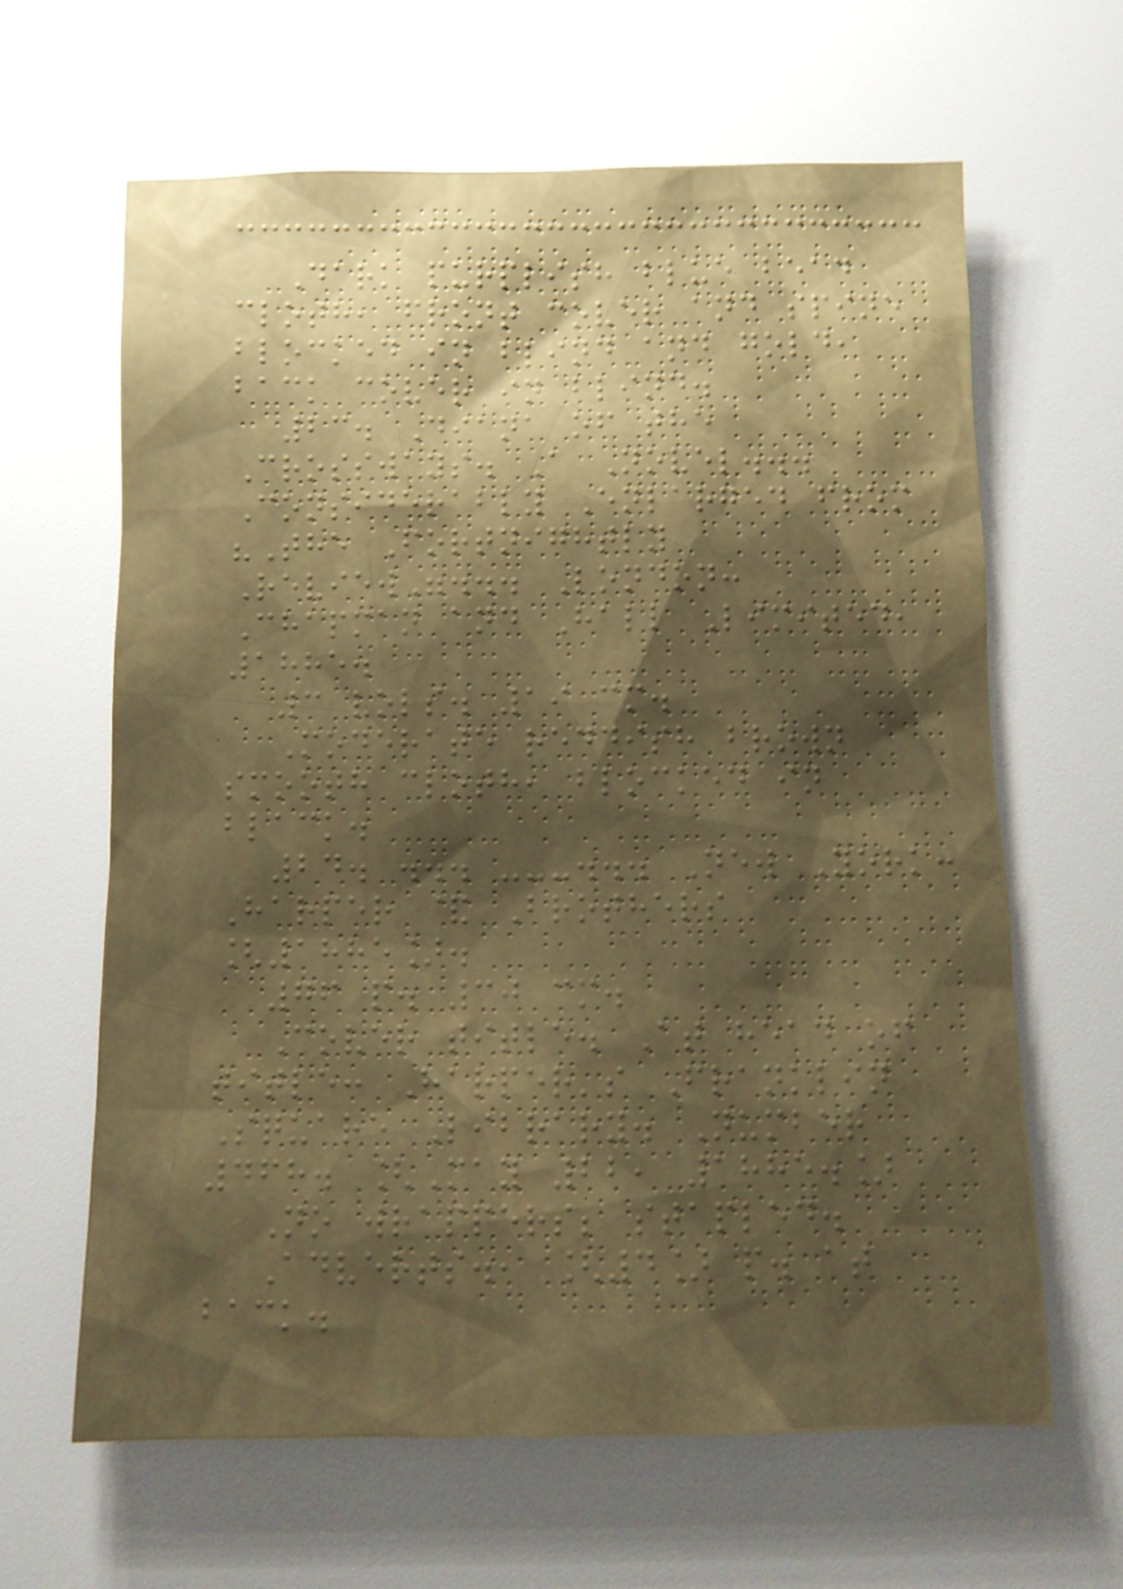Dark purplish blue bead
cloth, front cover and spine
blocked in blind and gold,
back cover in blind.
23. Diana of the
Crossways. A Novel...
Considerably Enlarged from
"The Fortnightly
Review"... London:
Chapman and Hall Limited,
1885.
3 vols. 19 cm.
Moderate reddish brown
smooth cloth, blocked in
black.
24. ... ---... New York:
Harper & Brothers
[1885].
76 p. 30 cm.
Cover title. At head of
title: Harper's Franklin
Square Library. Number
468. [May 22, 1885.]
No wrappers; stapled.
Adverts., [4] p. at
back.
